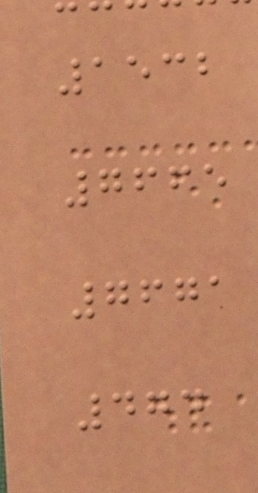1532
7665
7671
474
